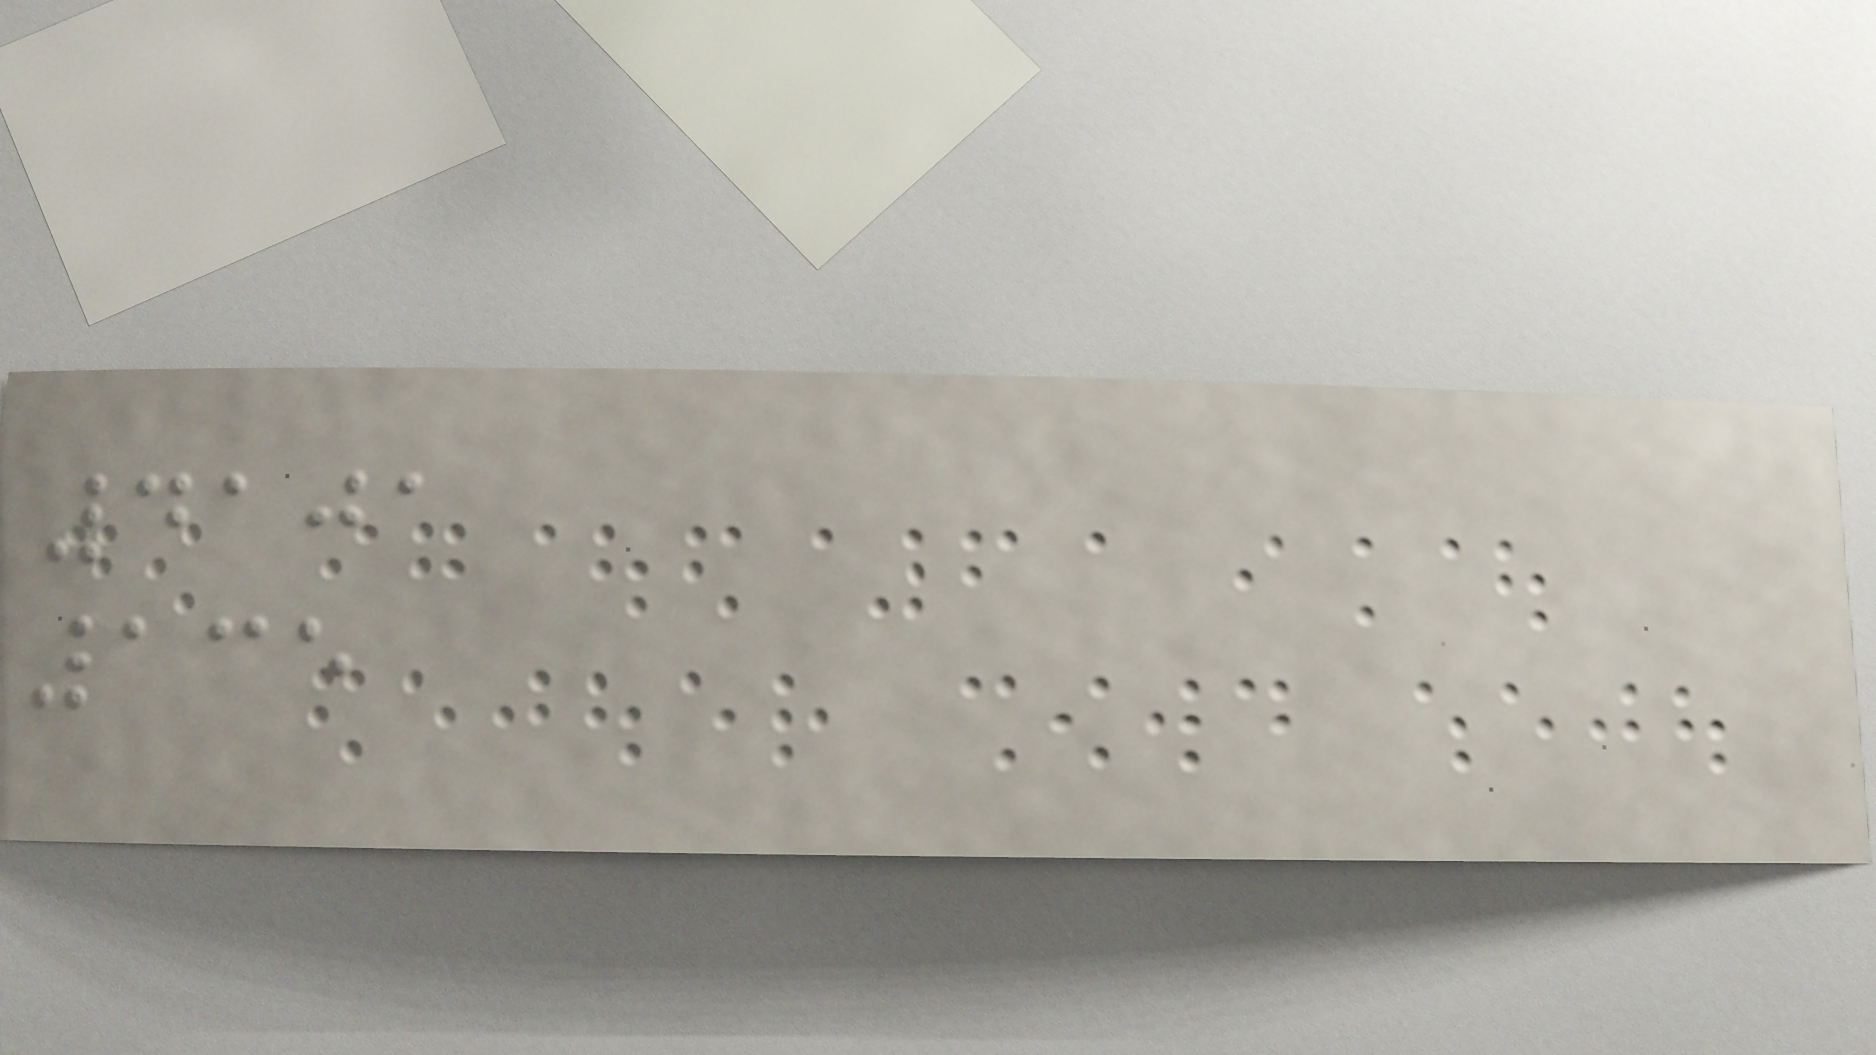4101
135
